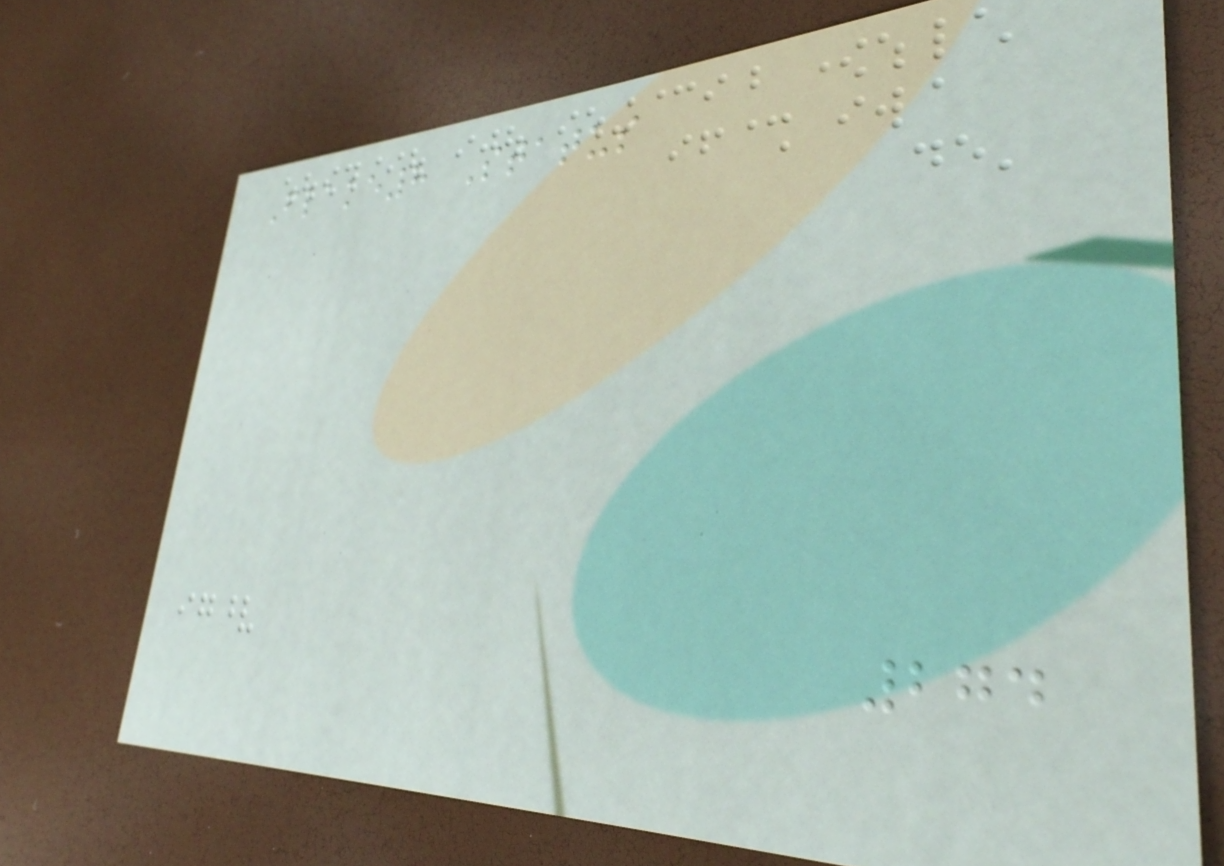Flake8 Status
274
